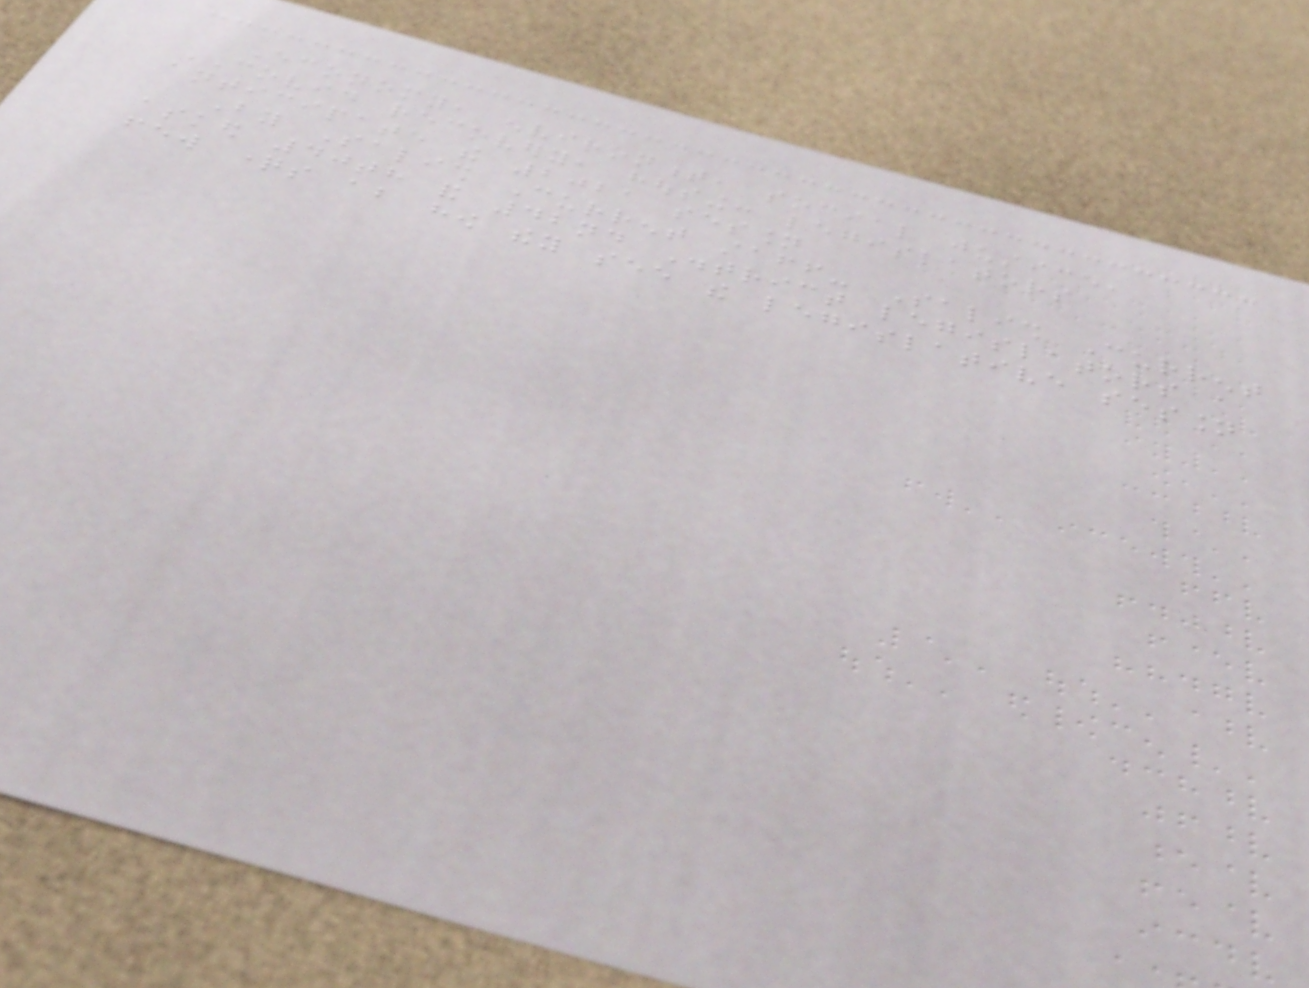Economy, environment, social justice,
COVID recovery, housing: legislators
anticipate the 2021 session
By Salish Current staff- Salish Current
asked 40th and 42nd District legislators a
few questions about how they see the legislative session
